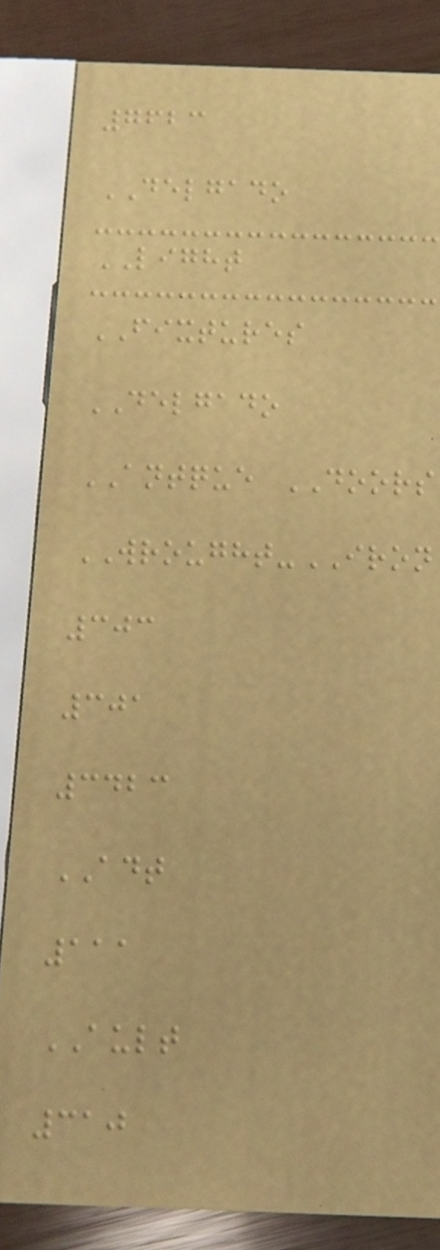7623
DELGADO
LIGHT
FIXTURES
DELGADO
ANTQUE DOORS
WROUGHT-IRON
303
301
3423
ADT
111
AULT
310
